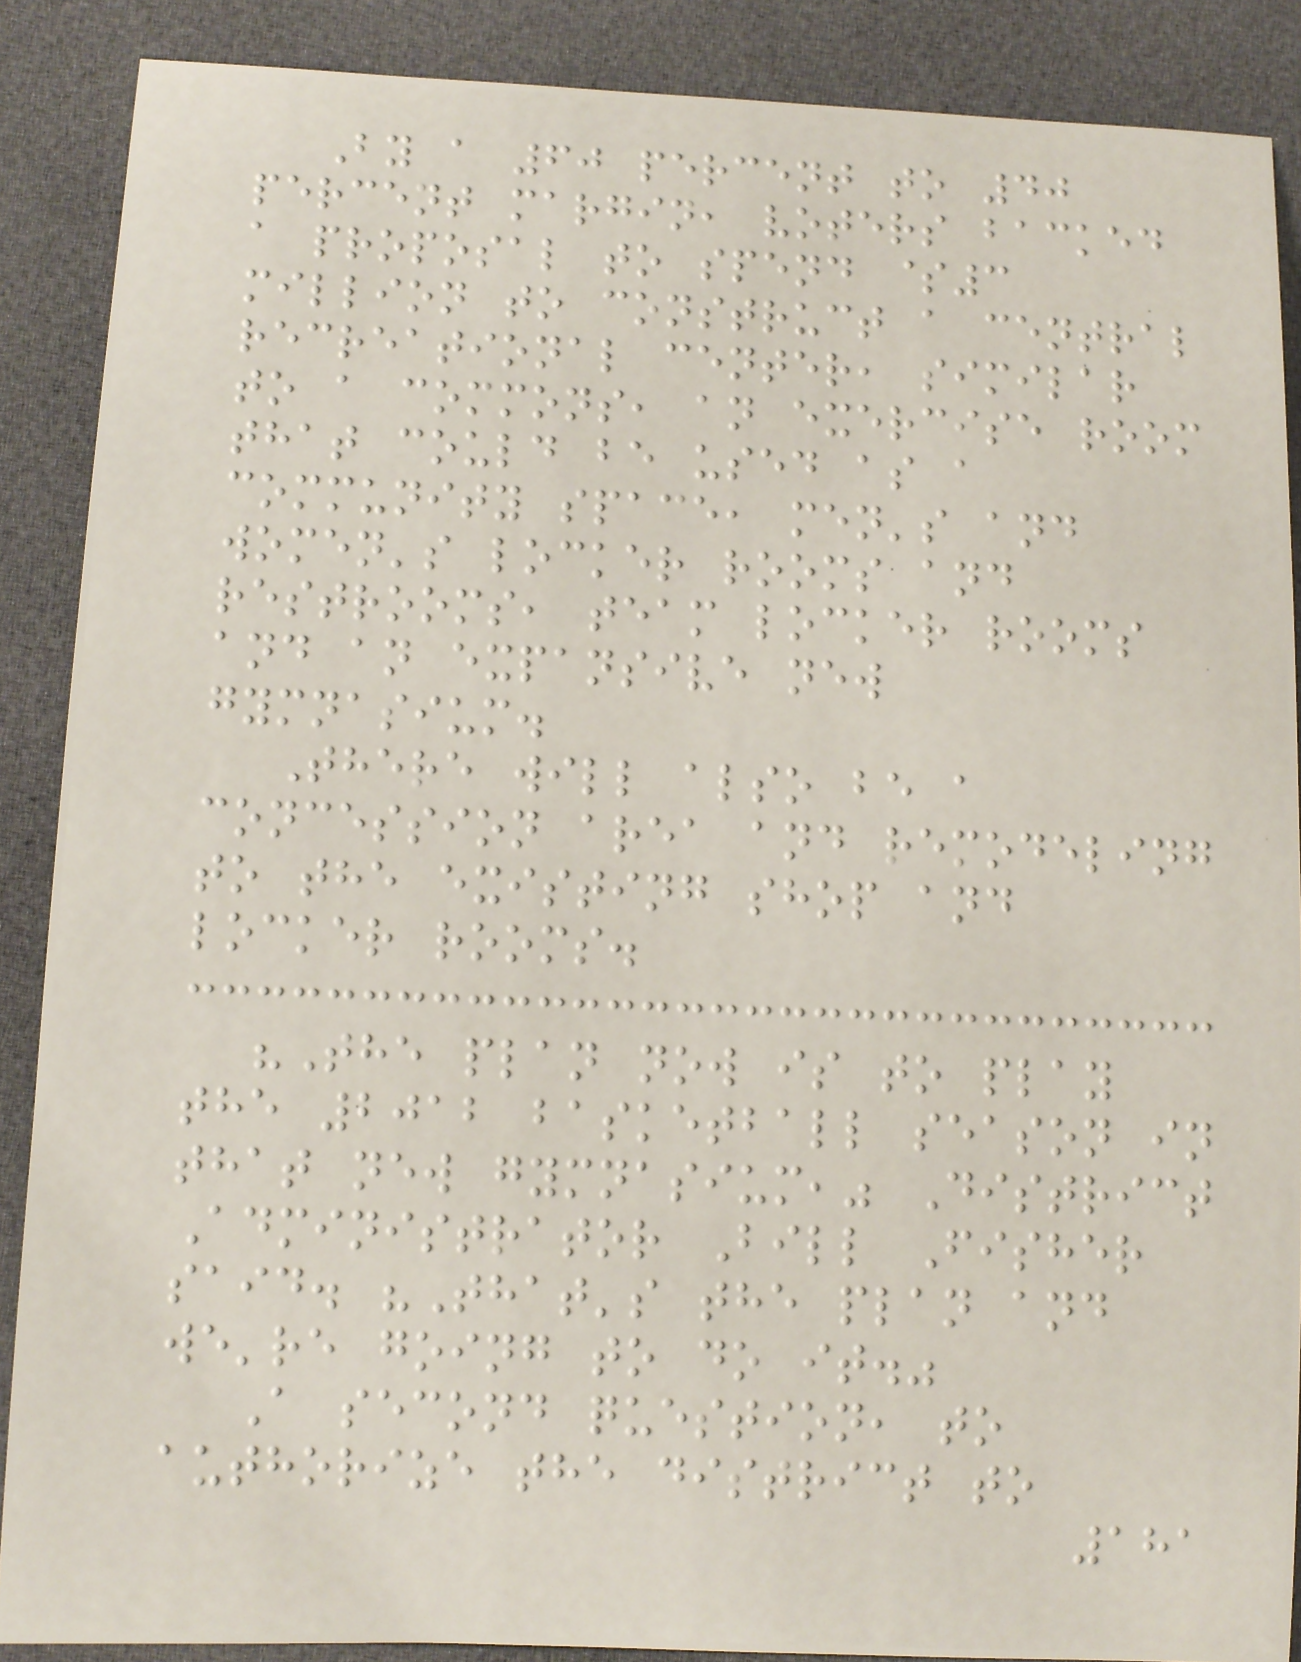By a 60 percent to 40
percent margin, voters backed
a proposal to spend $3
million to construct a central
recreational center, similar
to a commons, an exercise room
that could be used as a
community space, men's and
women's locker rooms and
restrooms, team locker rooms
and an expansive new
gymnasium.
There will also be a
concession area and remodeling
to the existing shop and
locker rooms.
"The plan now is to play
the 2012 basketball season in
that new gymnasium," District
Administrator Bill Fisher
said. "That's the plan and
we're going to do it."
A second question, to
authorize the district to
181
